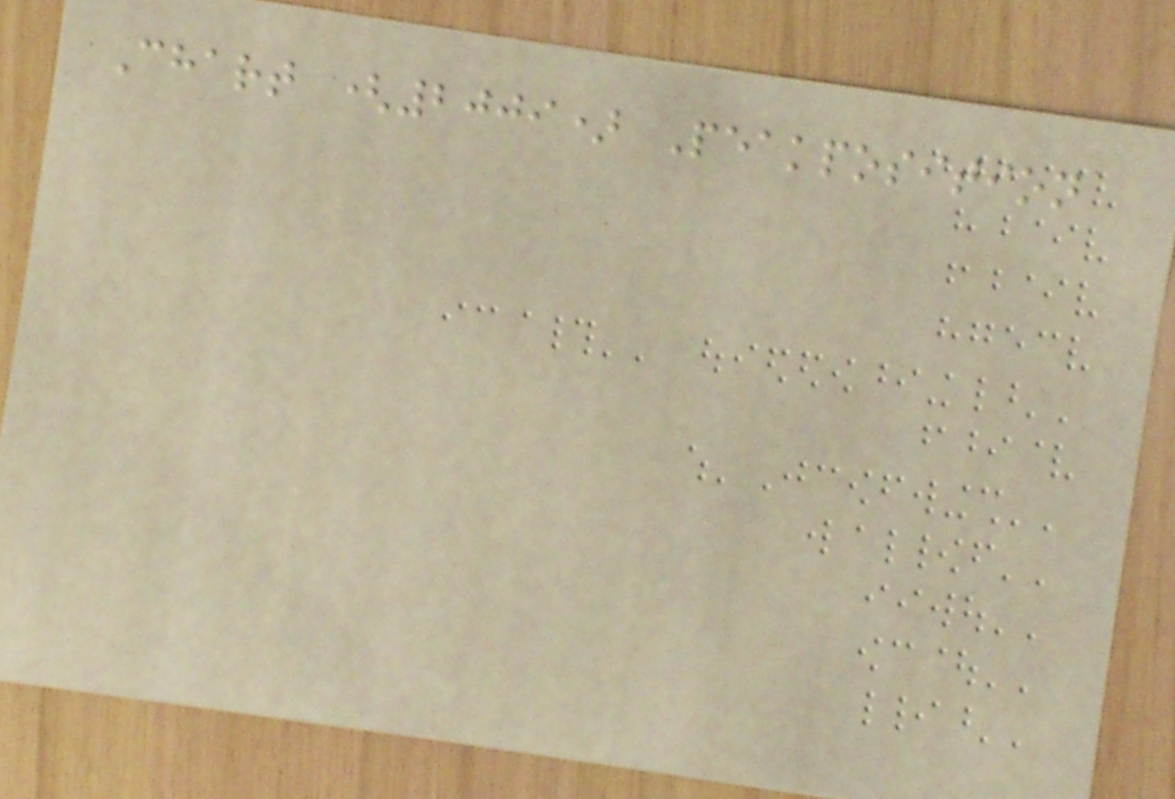Chart (2009) Peakposition
